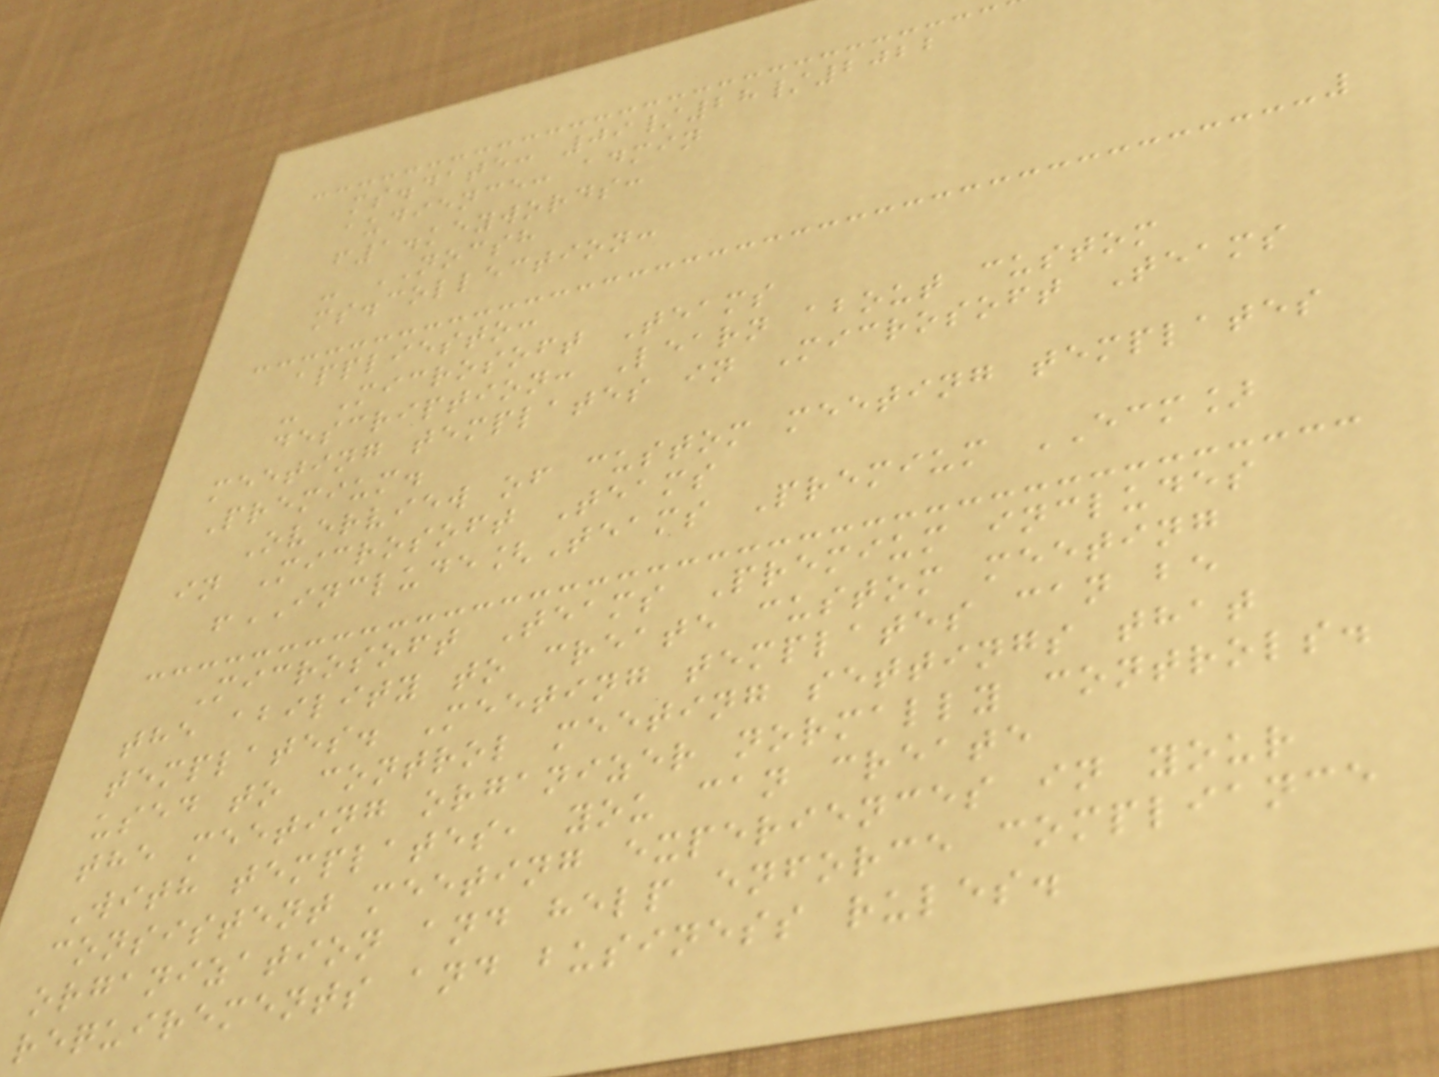ms.date: 09/28/2022
audience: admin
f1.keywords:
- NOCSH
ms.collection:
appliesto:
- Microsoft Teams
description: Learn about custom
meeting templates in Microsoft Teams
Premium.
Overview of custom meeting templates
in Microsoft Teams
!INCLUDE[Teams Premium ECM]
Microsoft Teams Premium includes
the ability to create custom meeting
templates. Meeting templates can be
used to control meeting settings that
the meeting organizer normally controls.
With templates, you can create
consistent meeting experiences in your
organization and help enforce compliance
requirements and business rules.
